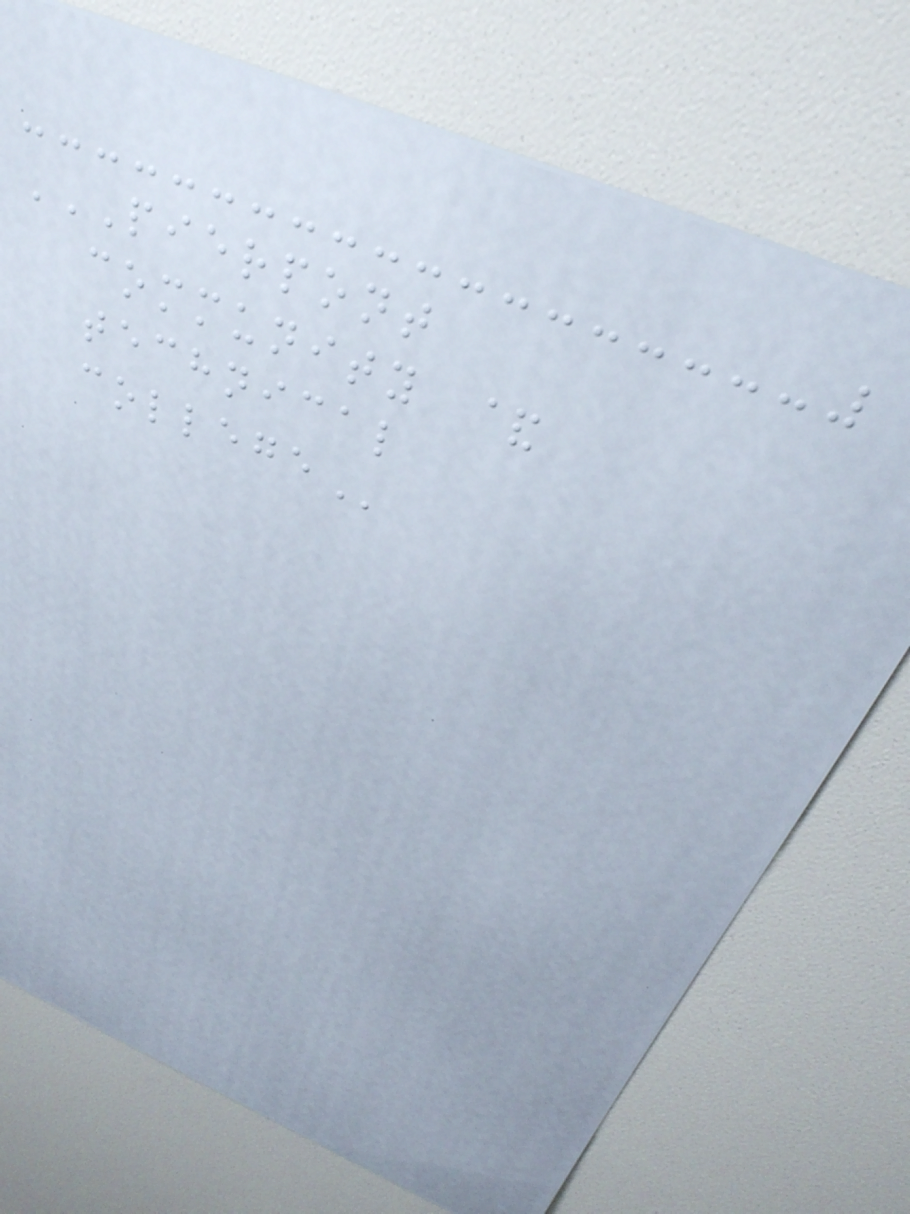PIERPONT
COMMUNITY &
TECHNICAL
COLLEGE
